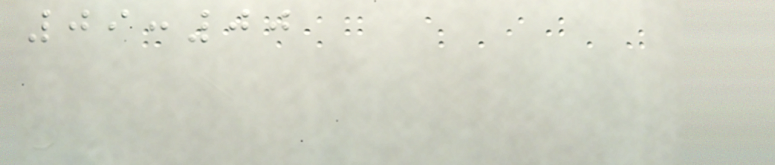09:00
